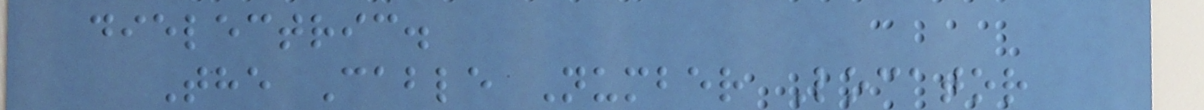dielectric.
The Cable Number Locator
